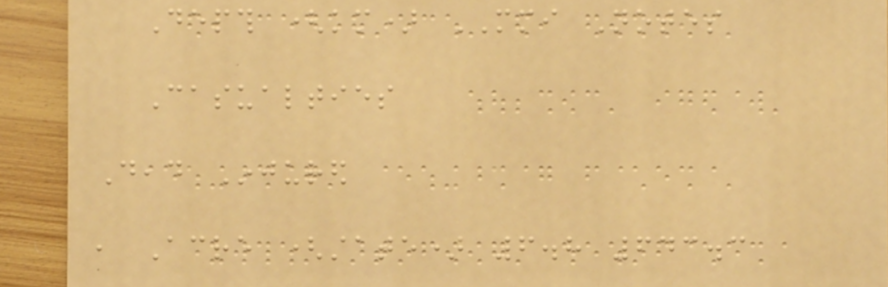Depth (km) MMI Notes
Casualties
Dead Injured
, Acre (state) 6.8 643.3
